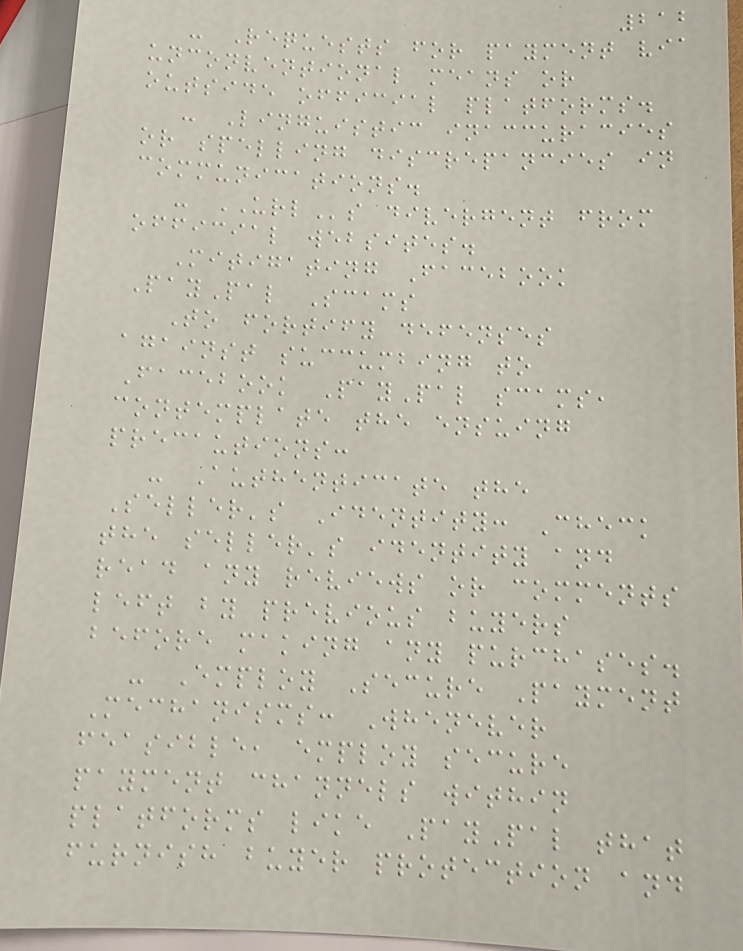212
- Requests for payment via
unconventional means or
outside official platforms.
- Linguistic inaccuracies
or spelling discrepancies in
communications.
- URLs divergent from
official websites.
Mitigating Facebook
PayPal Scams
To fortify defenses
against succumbing to
Facebook PayPal scams,
contemplate the ensuing
precautions:
- Authenticate the
Seller's Identity: Check
the seller's identity and
read any reviews or comments
left by previous buyers
before making any purchases.
- Employ Secure Payment
Mechanisms: Whenever
feasible, employ secure
payment channels within
platforms like PayPal that
furnish buyer protection and
